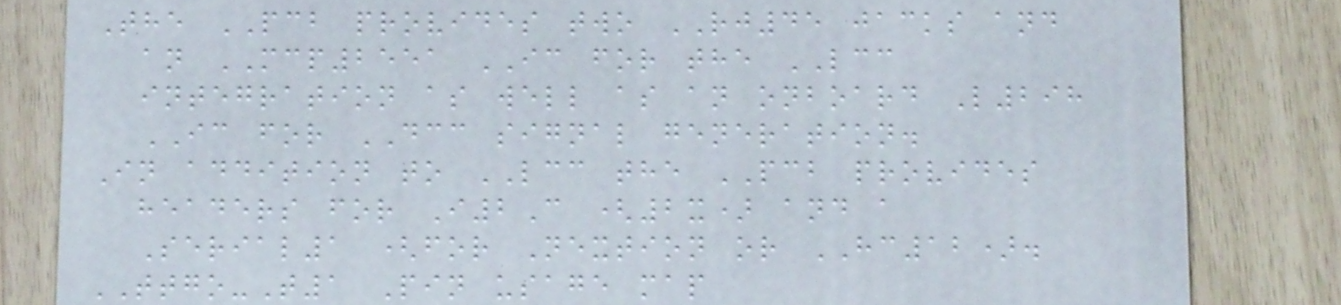The PCB provides two RJ45 jacks and
an MCP2551 IC for the LCC
integration as well as an onboard L298
IC for DCC signal generation.
In addition to LCC the PCB provides
headers for I2C (2x) and a
Serial1 (for Nextion or HC12).
TTGO-T1 Pin usage map
